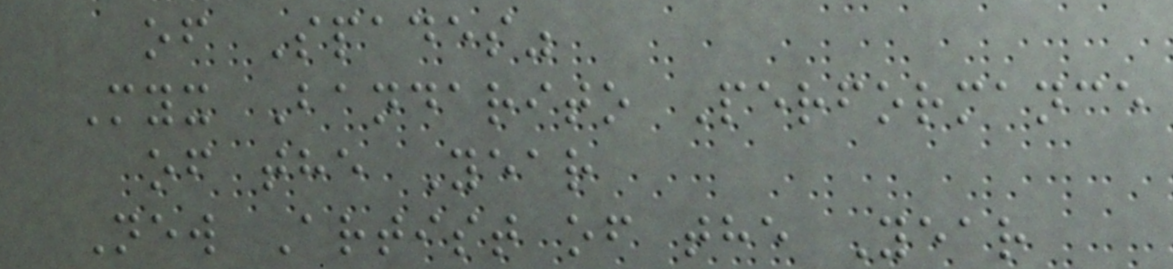of Spades"
Myx Bandarito Performance
of the Year
New Artist of the Year
